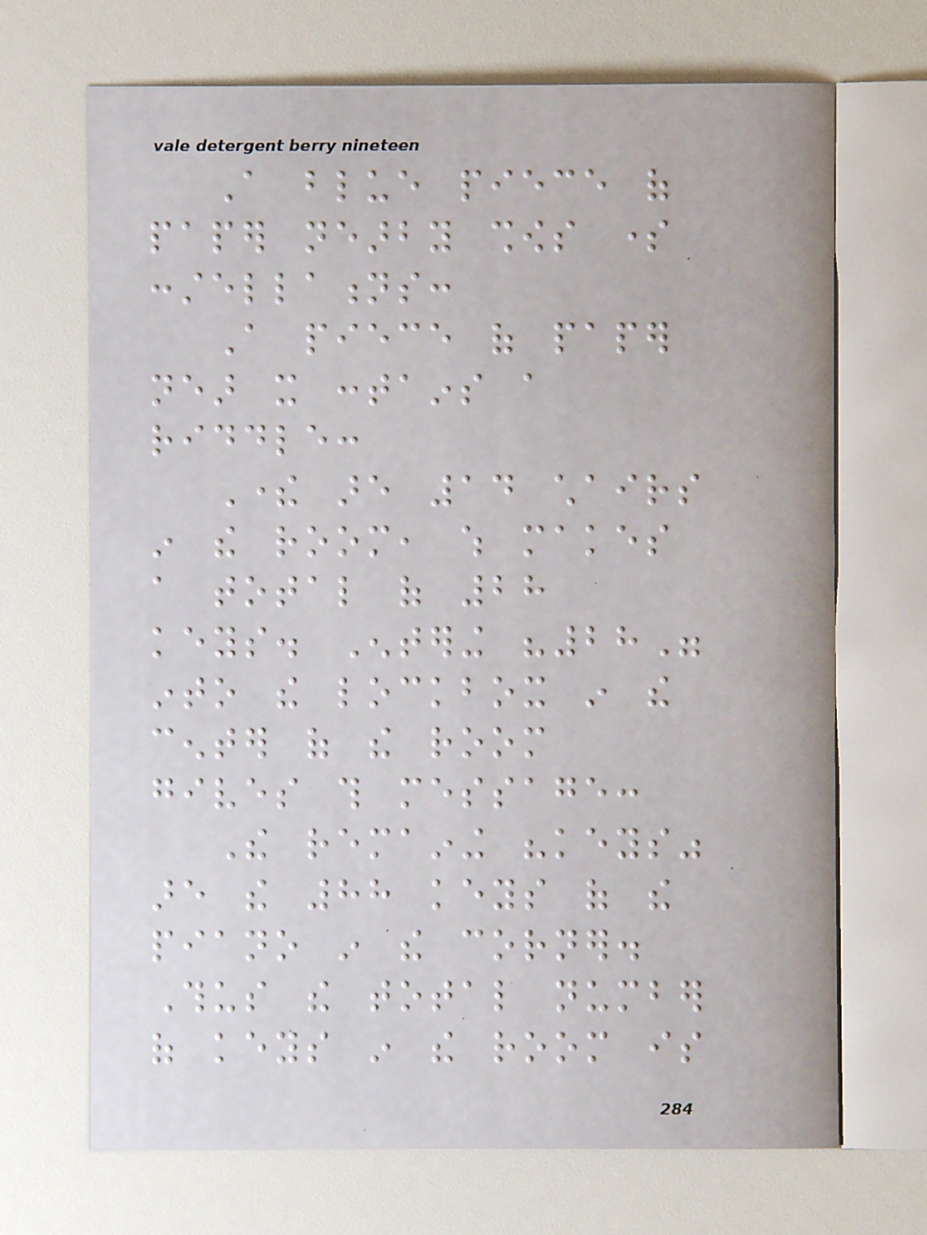A blue piece of
paper nearby shows some
constellations:
A piece of paper
near it contains a
riddle:
There are 14 chairs
in the room, which makes
a total of 28
keys. Entering "28"
into the lockbox in the
center of the room
gives this message:
The remaining "keys"
are the 88 keys of the
piano in the corner.
Thus the total number
of keys in the room is
